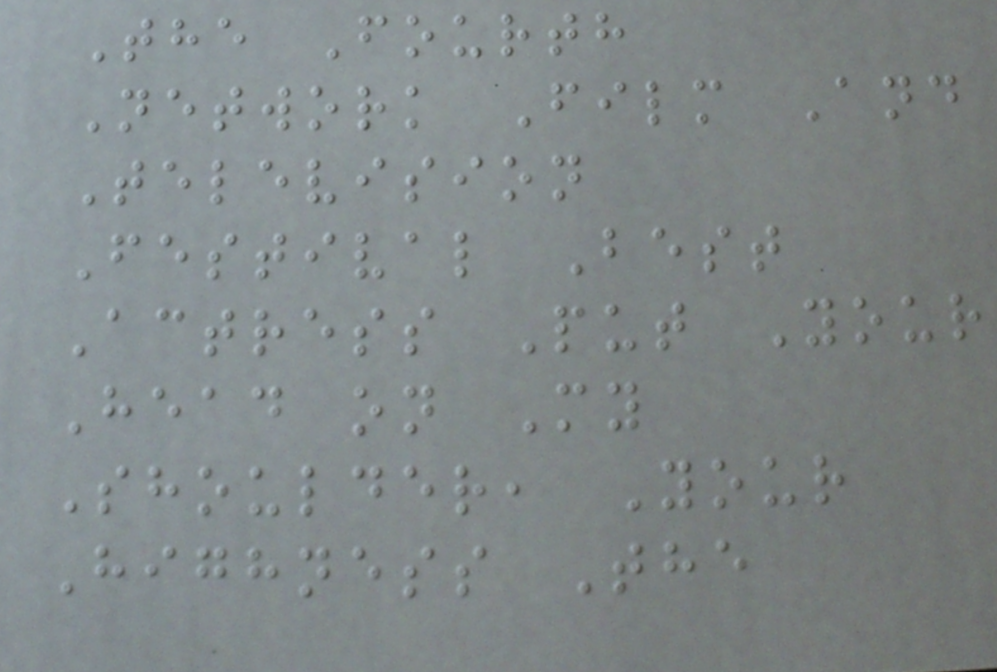The Fourth
Network Film And
Television
Festival Best
Actress Put Your
Head on My
Shoulder, Your
Highness The
